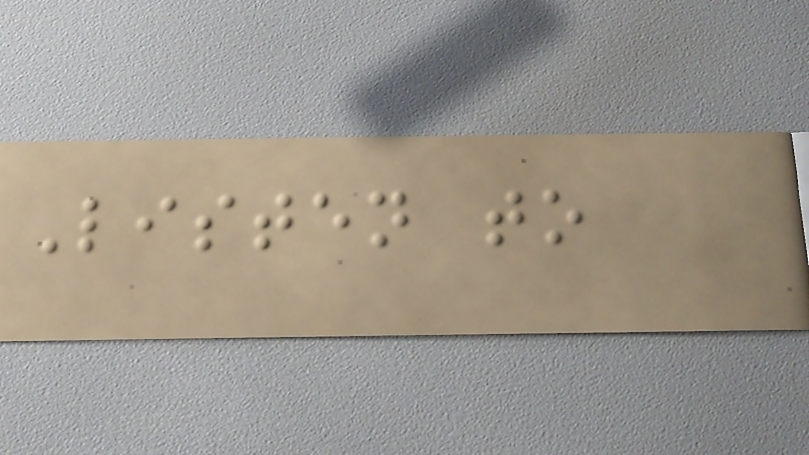Listen to
